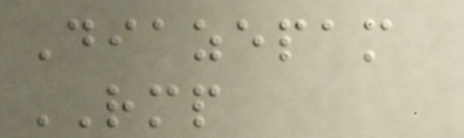Diazepam
RMP
